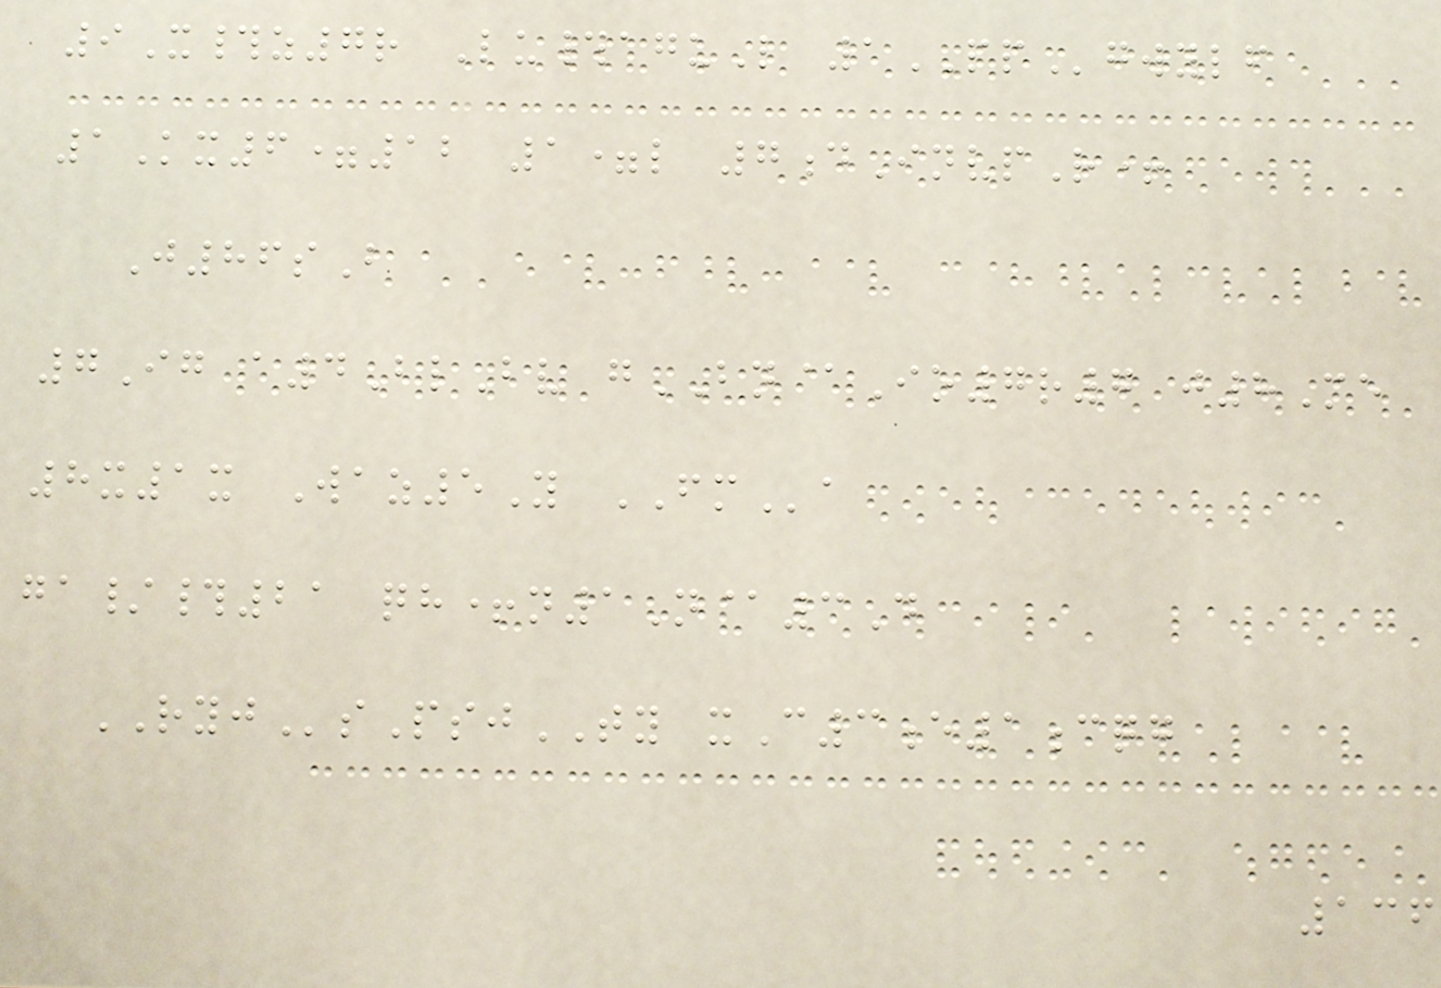9X#z7r Lu#aguL 1PPgwylf
1Kx6=12 1=l 7dInvpR+
J86sB
7Ig a4BlBv gBN@Io7r7 j8Me
8x1x Waz5Y FMa
ga/#21 qh+n1N@3D
RYJsPsjTY xC3e1cqg
136
